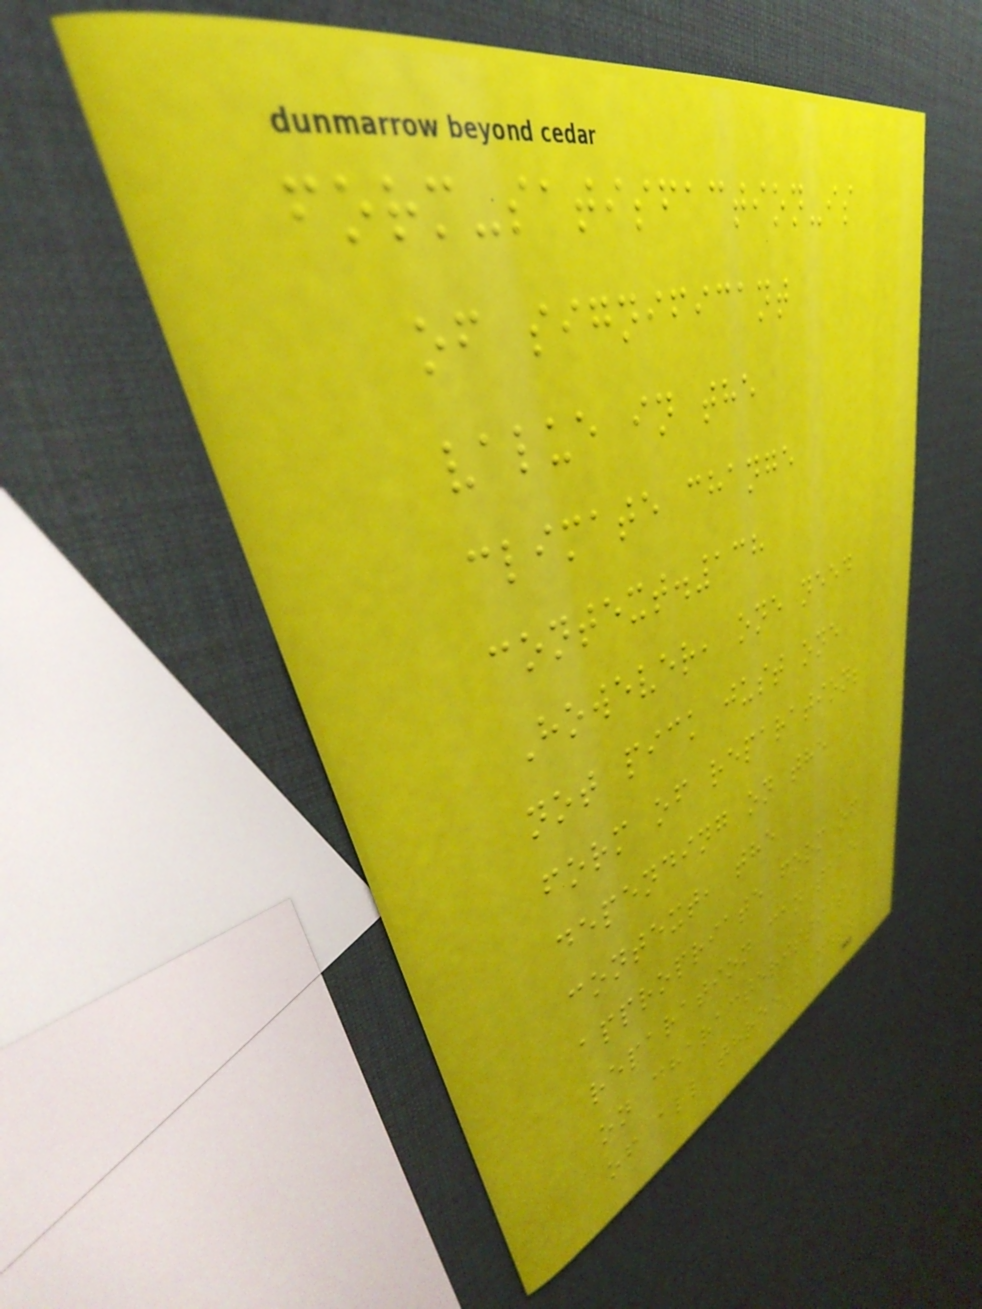form-satisfaction-is
of significant
value in the
climate change
context.138
However, one need
not pick just one
form of reparation;
depending on the
context, the
appropriate form of
reparation can take
on characteristics
of all three kinds.
